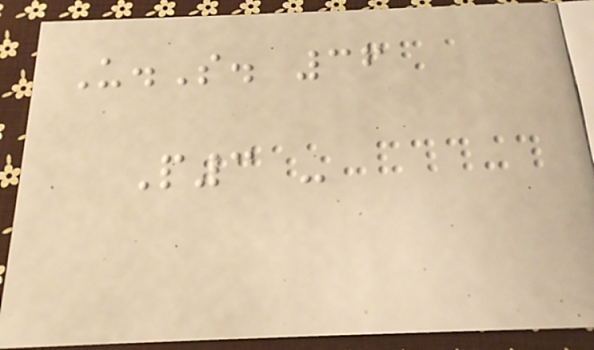U.S. 36
P3 -
